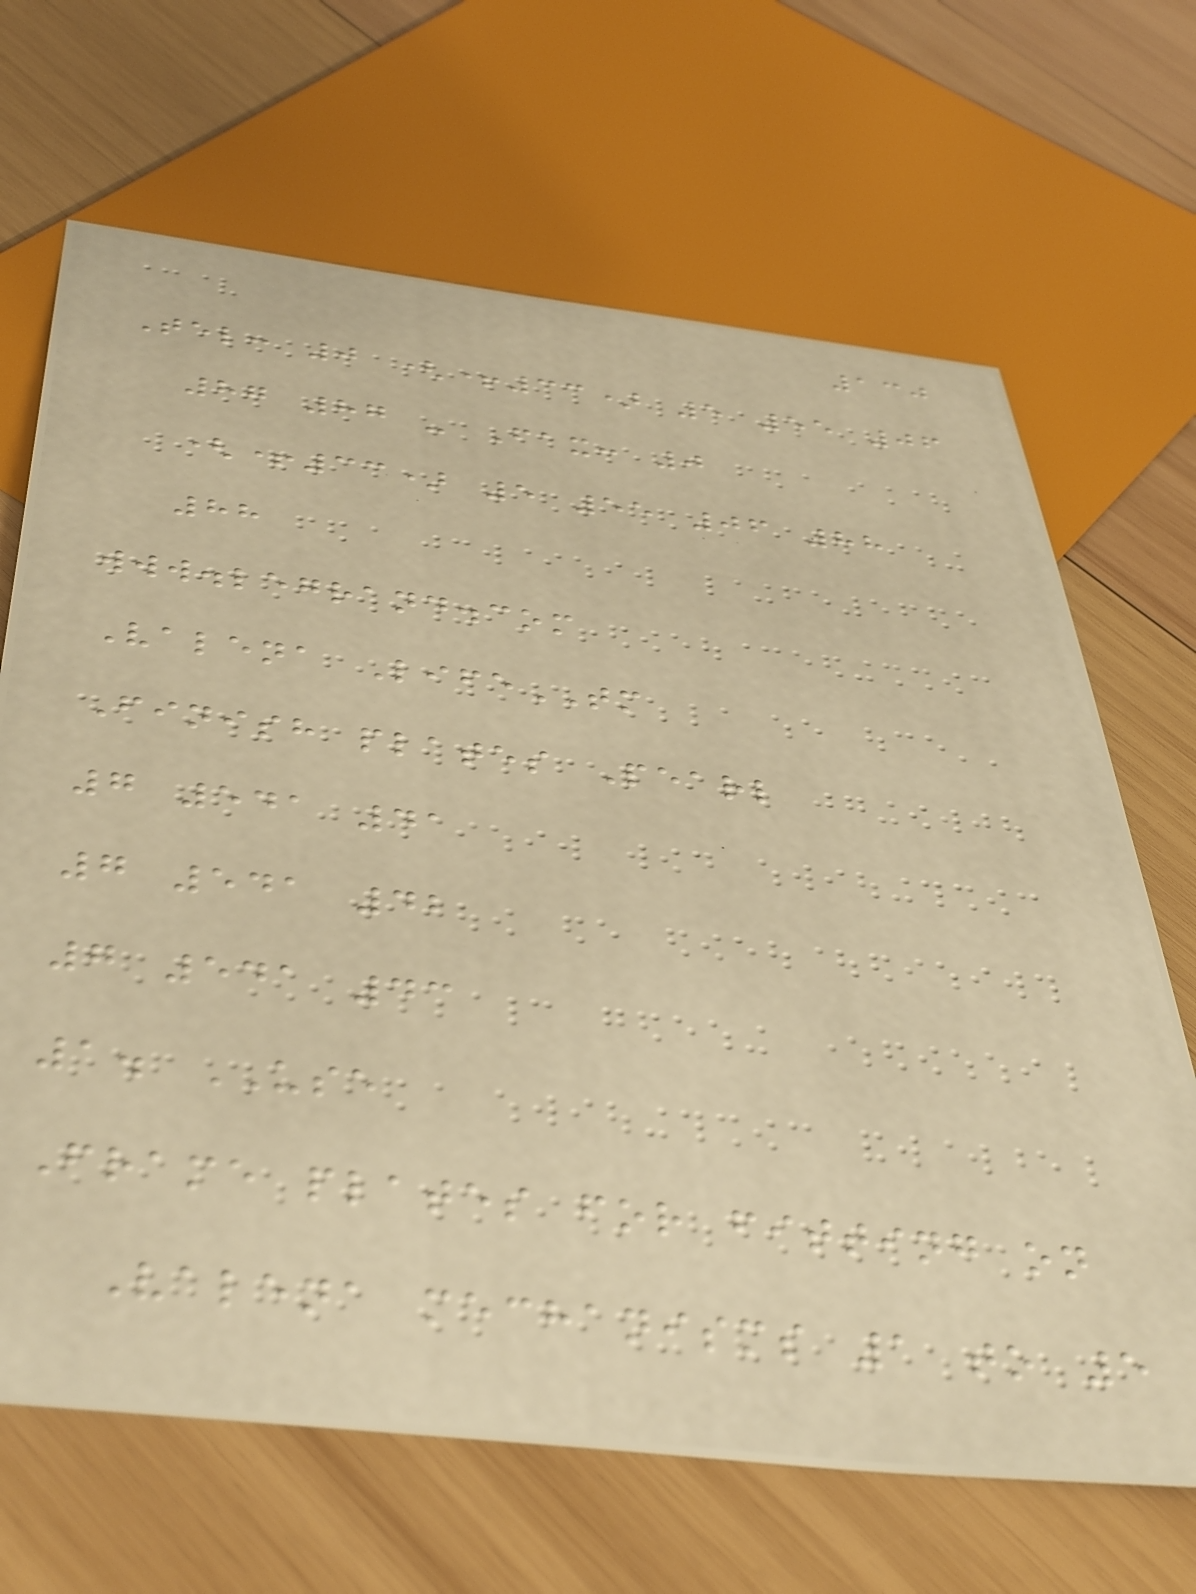130
Tel: 0 (+33) 5 55 06
87 87 - Fax: 0
(+33) 5 55 06 88
88
www.legrand.com
Valena LifeTM
Finish plates Pearl
7 541 41
7 541 42
7 541 43
1. USE
Frame plates for fitting on
Valena mechanisms 1 to 5
